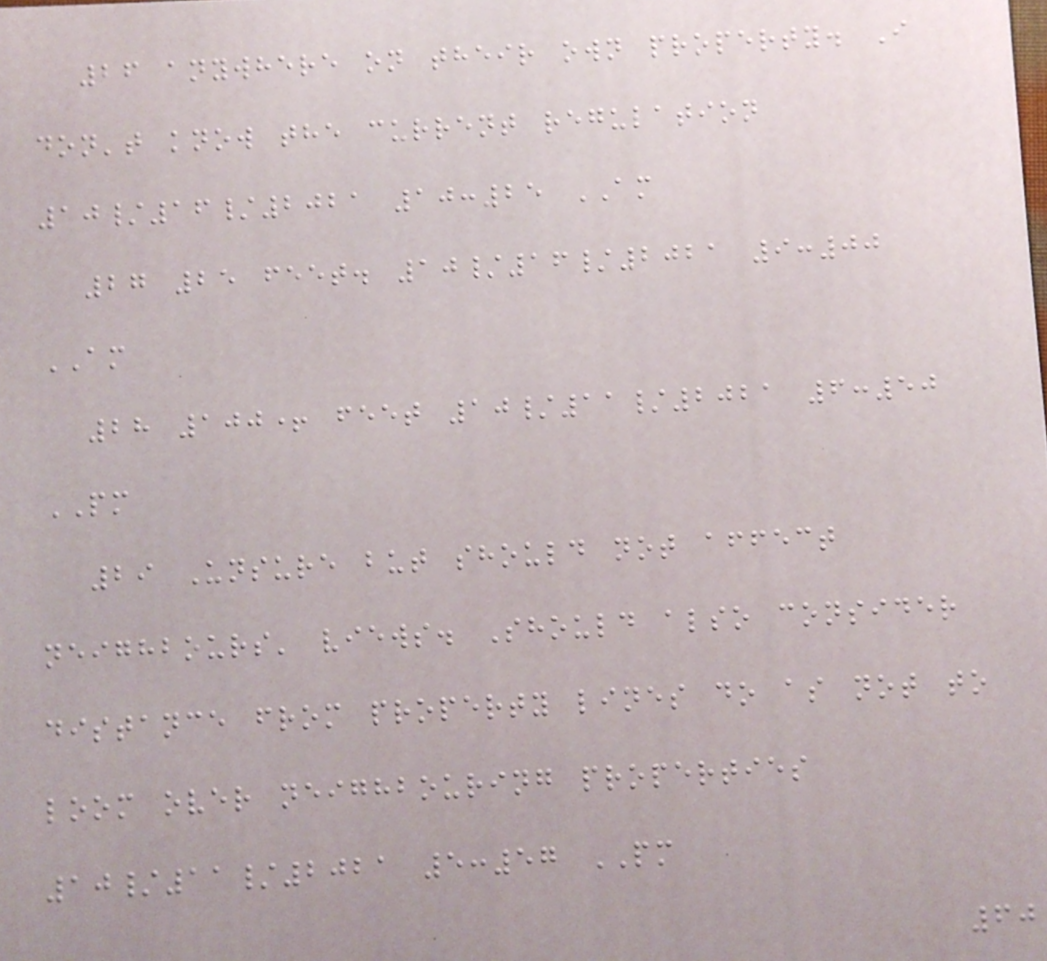26 anywhere on their own property. I
don't know the current regulation
10/16/2021 10:25 AM
27 25 feet. 10/16/2021 9:00
AM
28 100+ feet 10/11/2021 6:50
PM
29 Unsure but should not affect
neighbours' views. Should also consider
distance from property lines do as not to
loom over neighbouring properties
10/11/2021 5:57 PM
60
